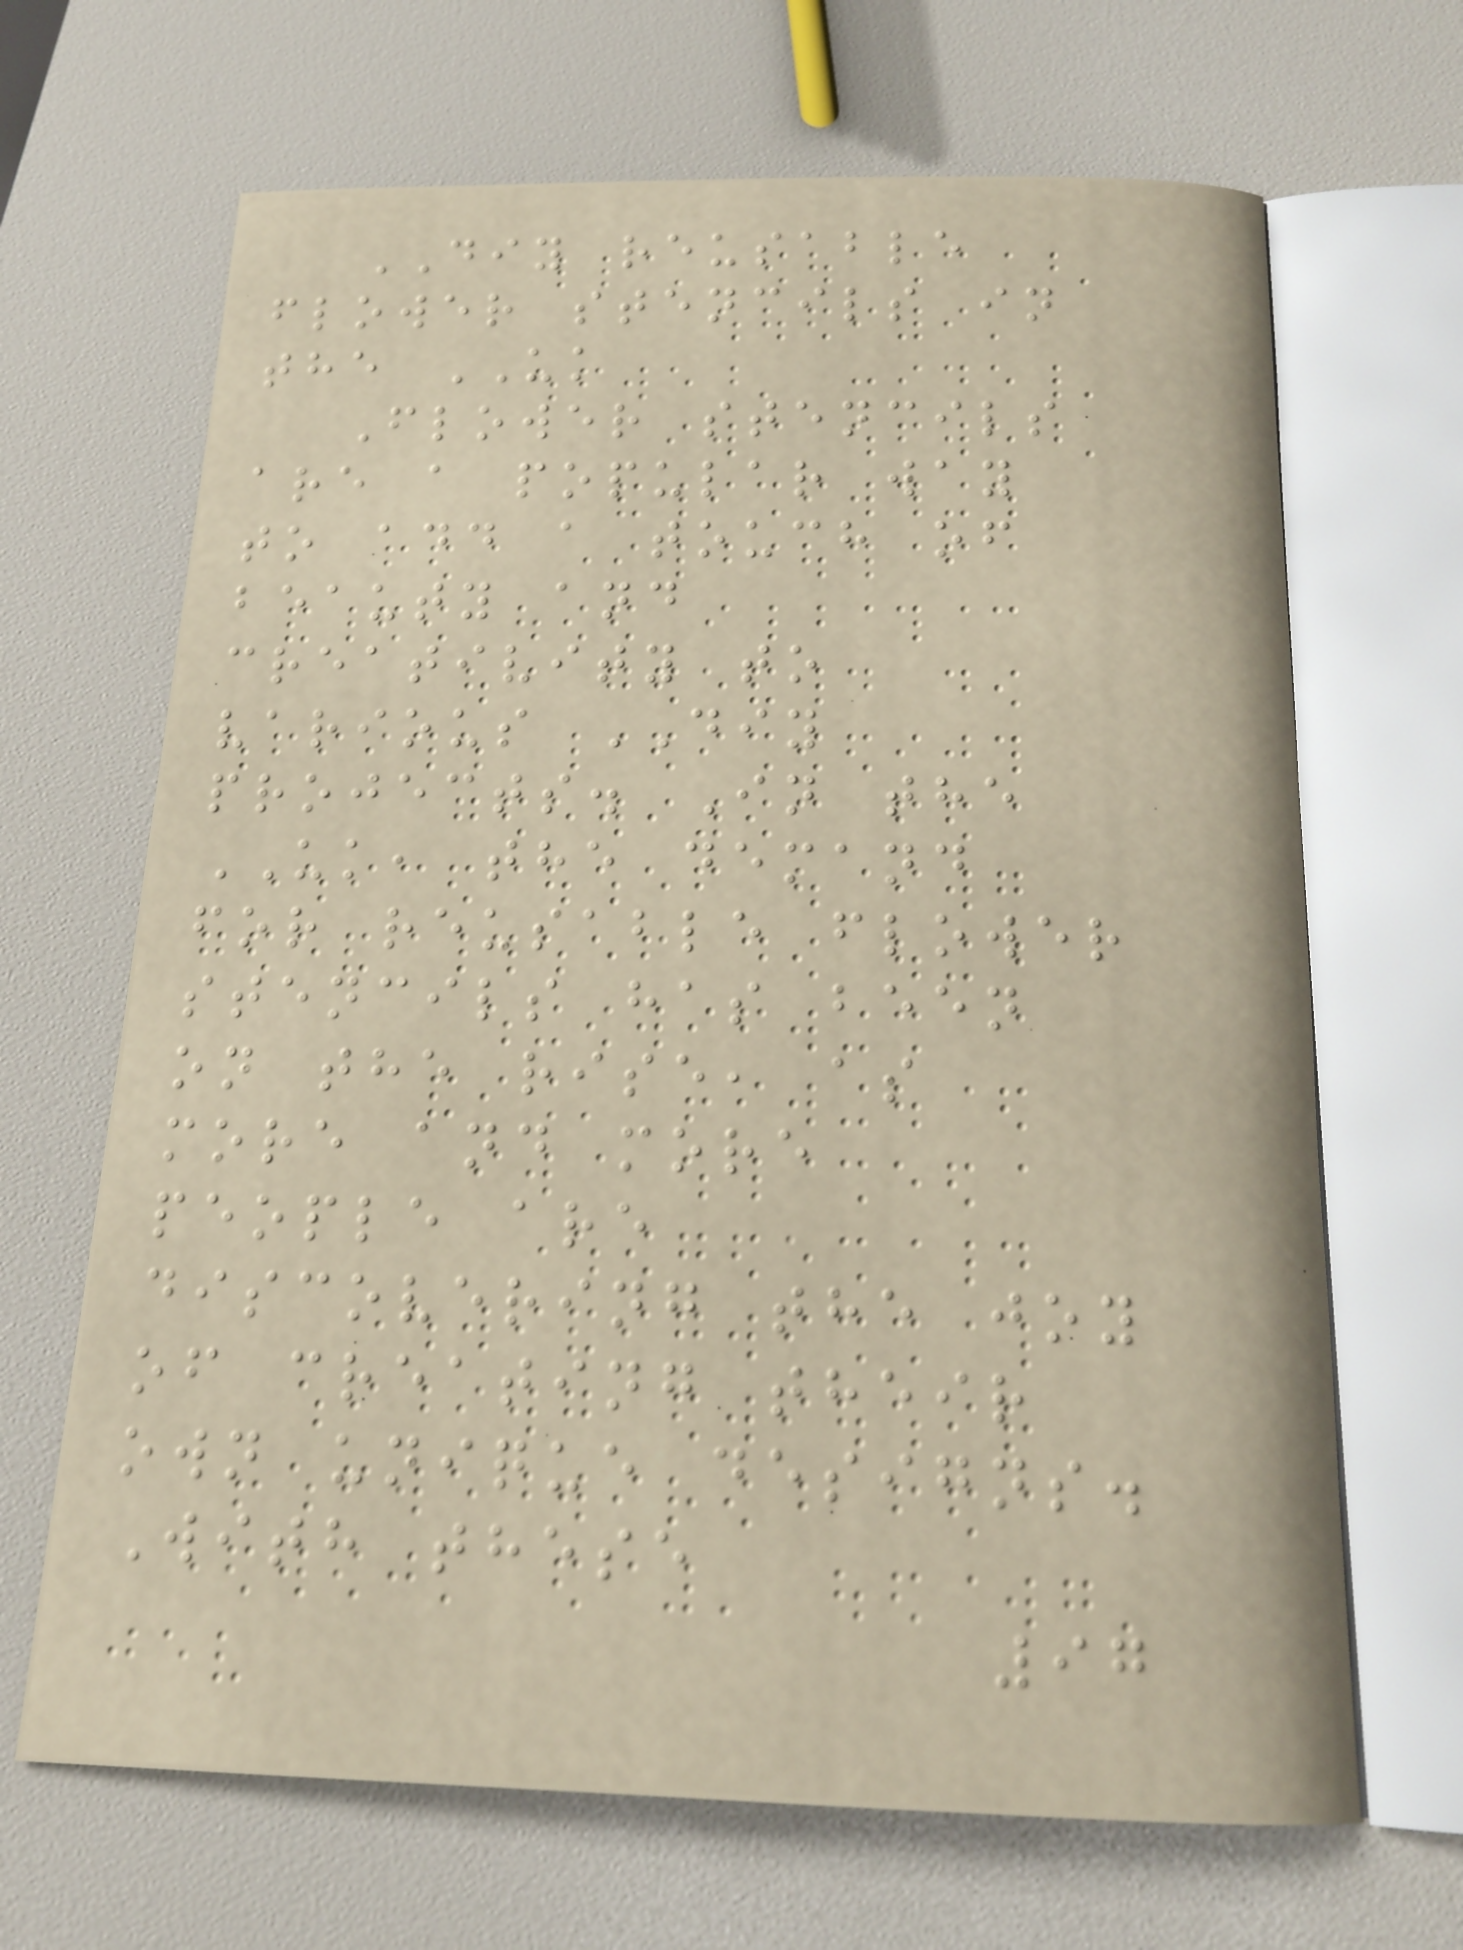DIY reusable
flower stencils in
the UK
Flower stencils
are a popular way
to add a touch of
beauty and
creativity to
various DIY
projects. In the
UK, the demand
for reusable flower
stencils has been
on the rise, as
more and more
people are
discovering the joy
of creating their
own unique designs.
With these
97
